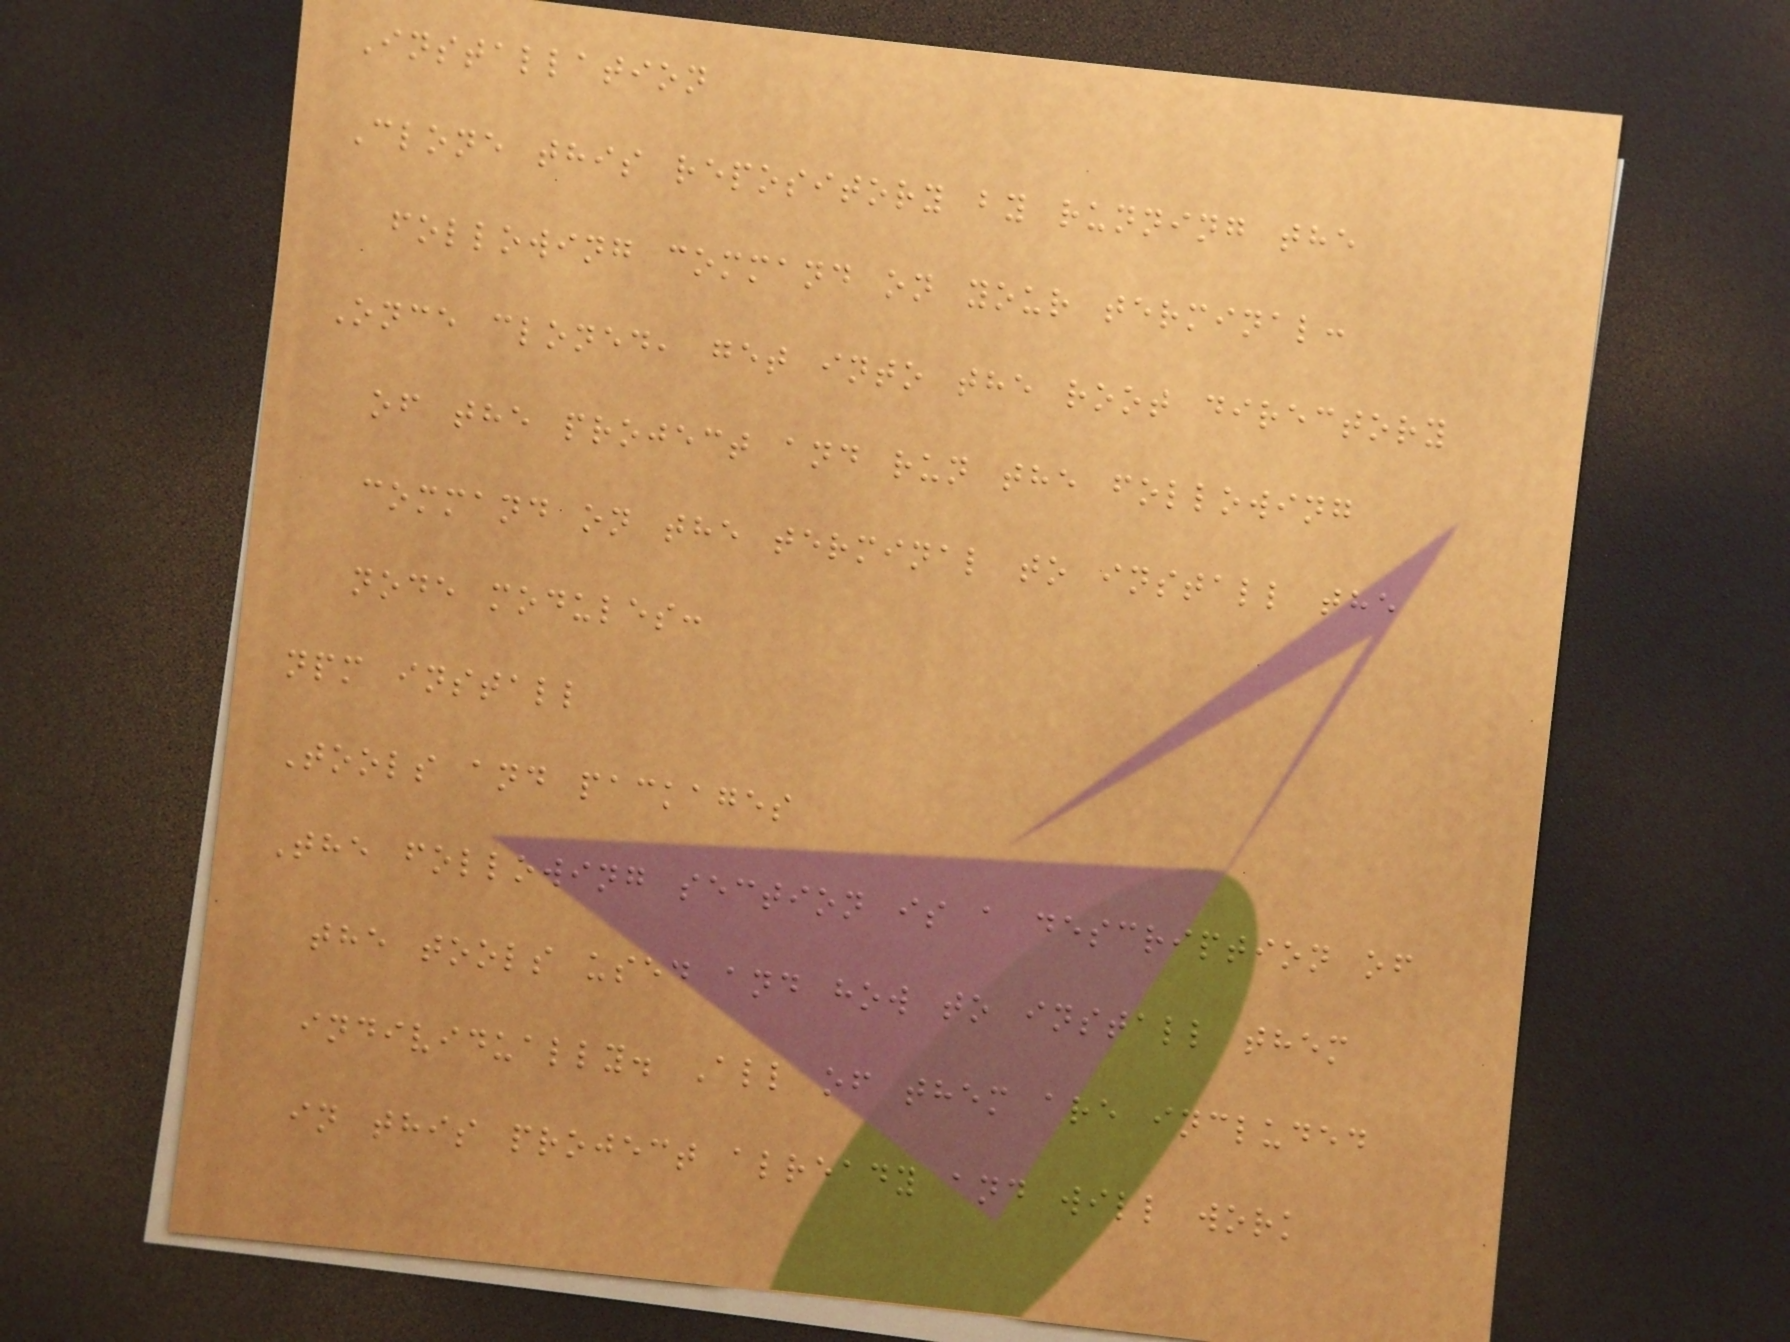Installation
Clone this repository by running the
following command on your terminal:
Once cloned, get into the root directory
of the project and run the following
command on the terminal to install the
node modules:
npm install
Tools and packages
The following section is a description of
the tools used and how to install them
individually. All of them are included
in this project already and will work
